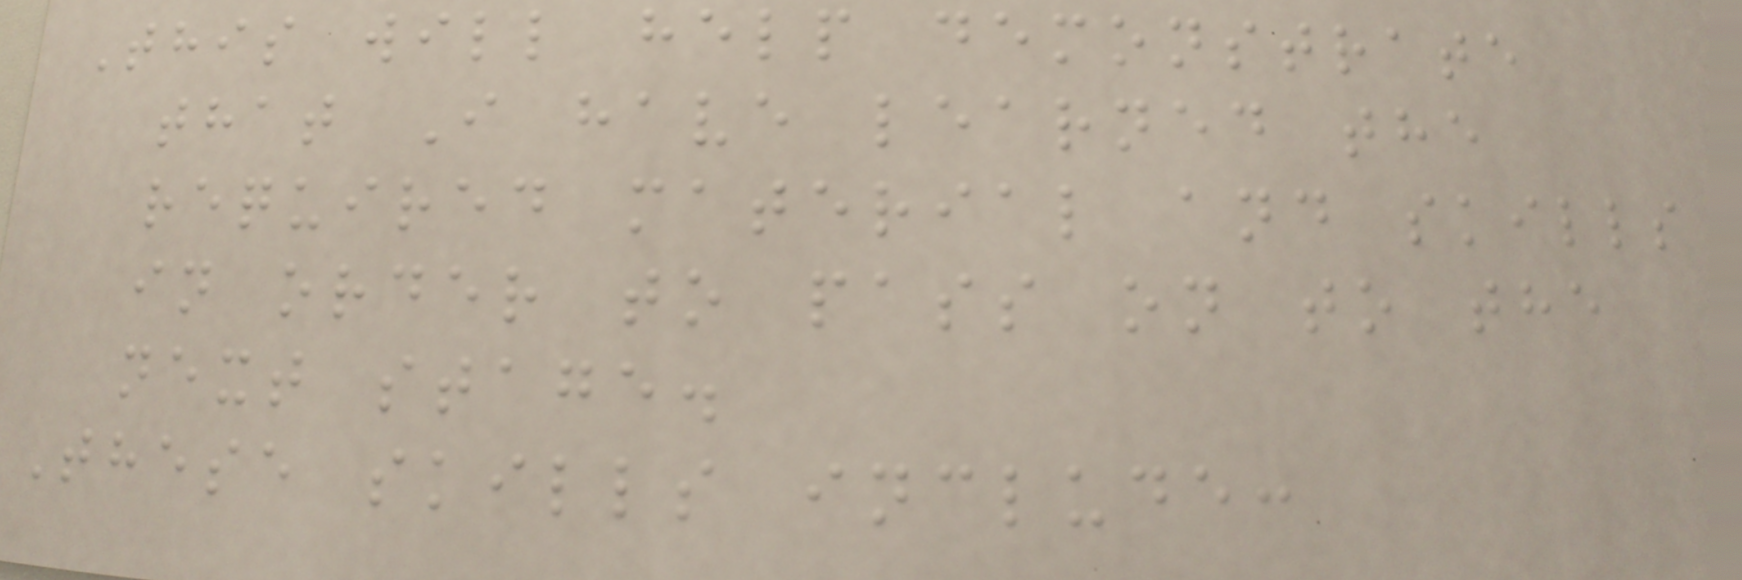This will help demonstrate
that I have learned the
required material and skills
in order to pass on to the
next stage.
These skills include:
